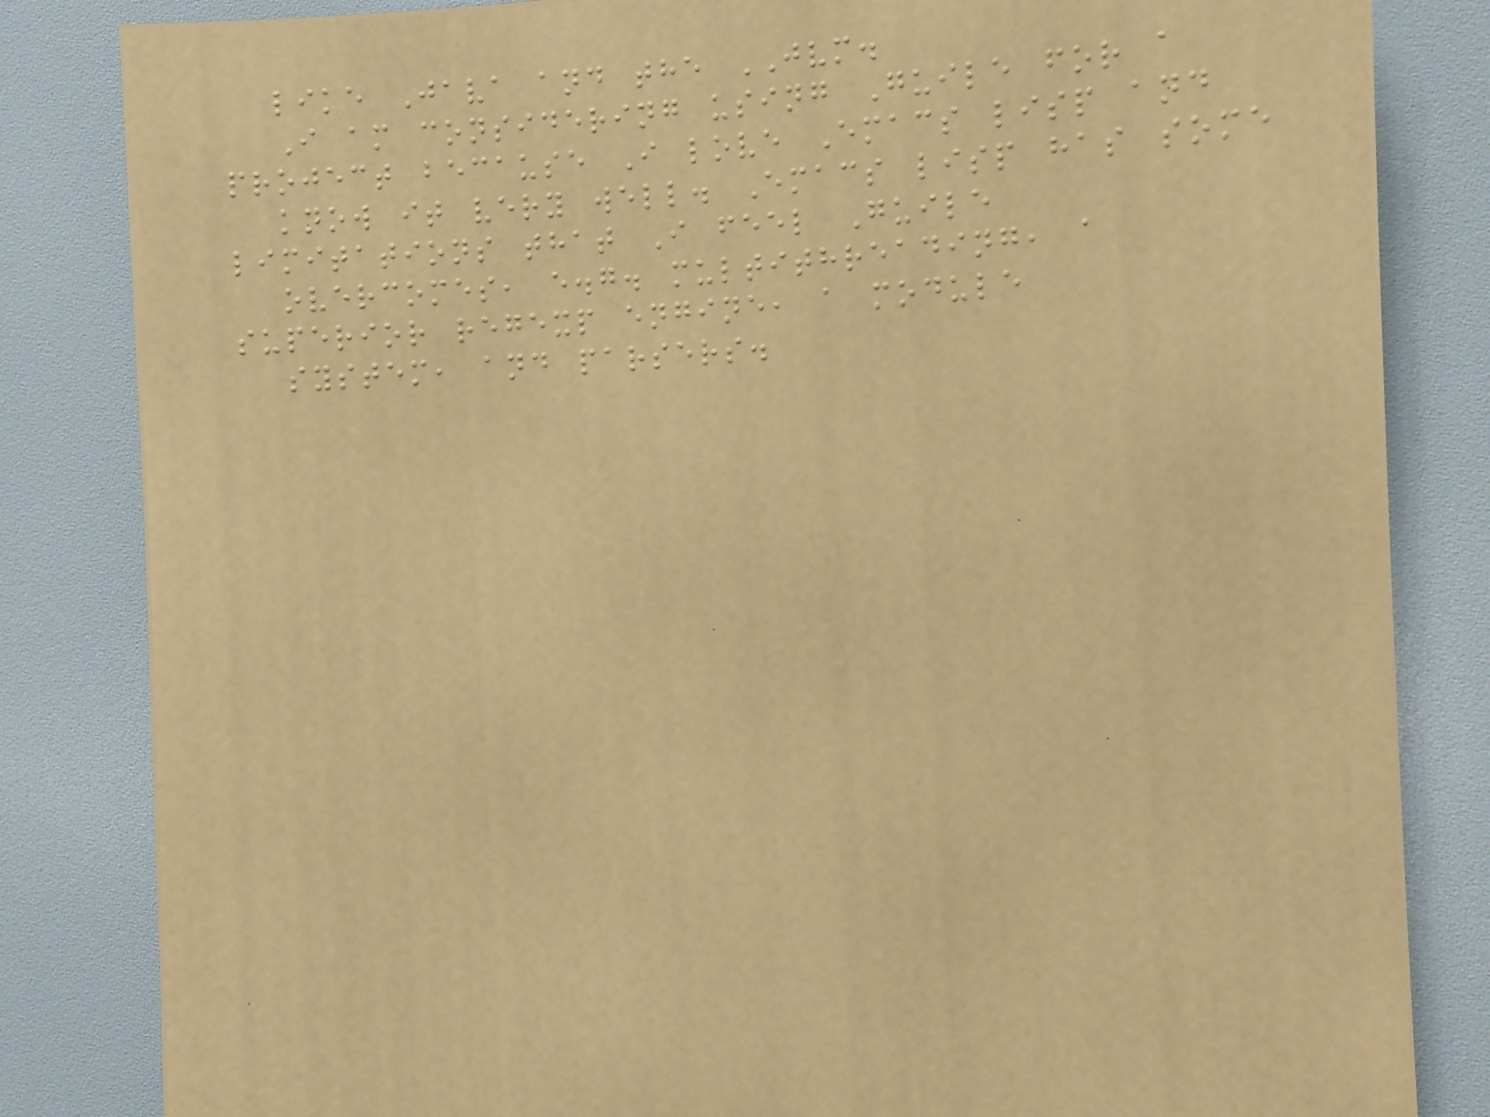like Java and the JVM.
I am considering using Guile for a
project because I love Emacs lisp and
know it very well. Emacs lisp has some
limitations that I feel Guile
overcomes, e.g. multithreading, a
superior regexp engine, a module
system, and parsers.
